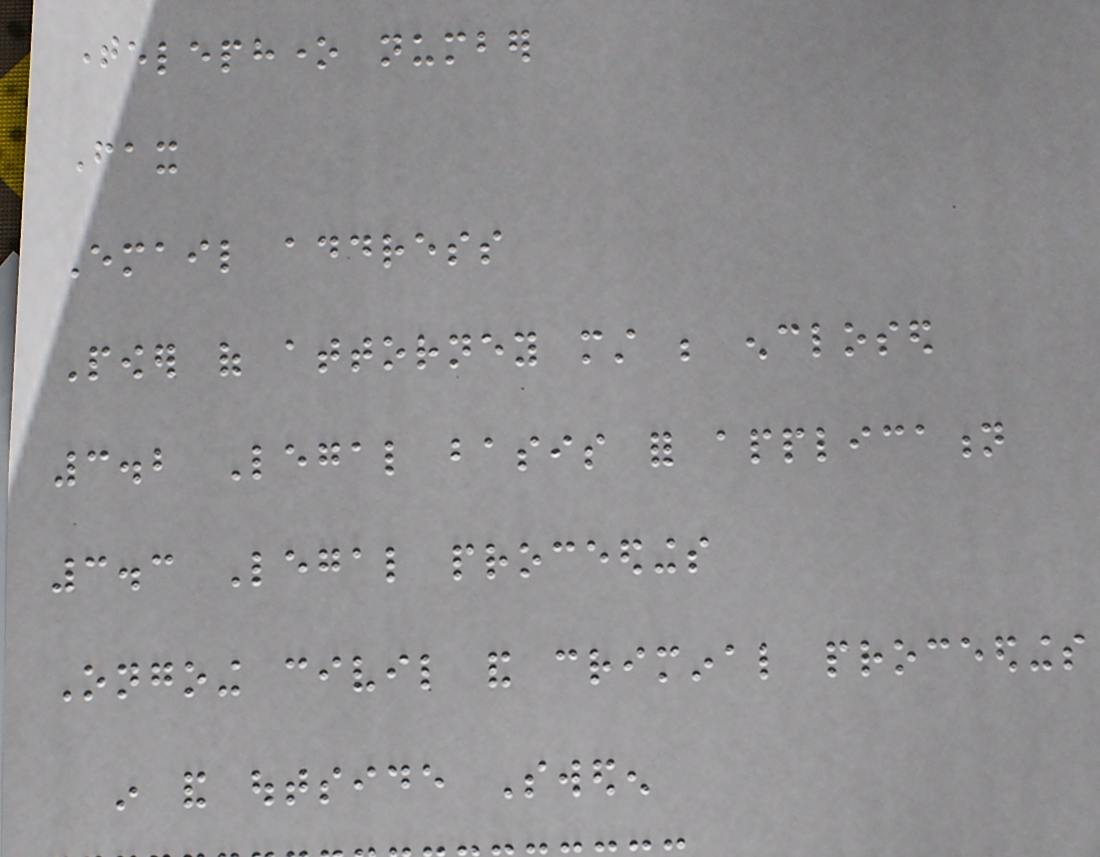Telephone number
Fax
Email address
Power of attorney must be enclosed
3.2 Legal basis for application
3.3 Legal proceedings
Ongoing civil and criminal proceedings
in and outside Sweden
